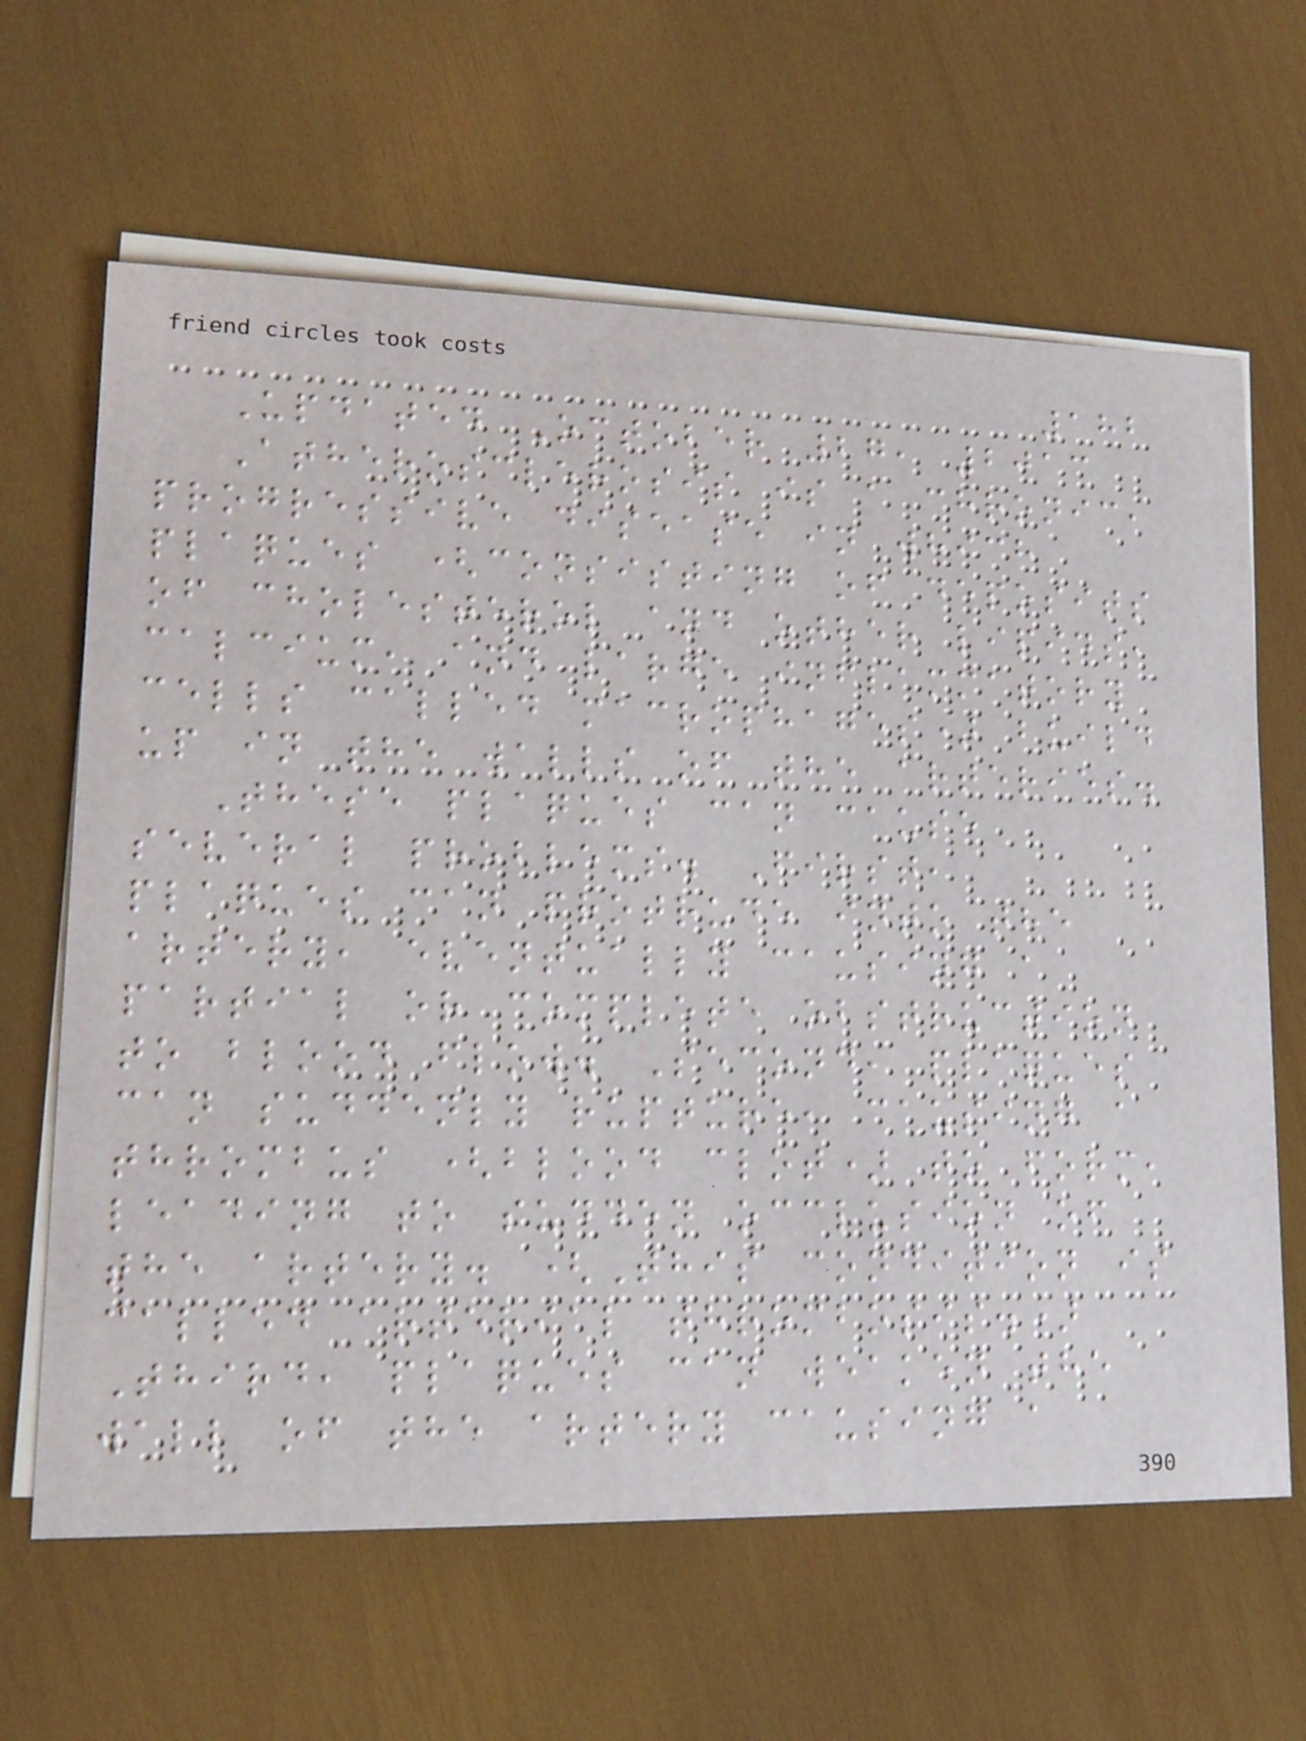182
Updated October 27, 2013
Atherosclerosis is a chronic,
progressive disease in which
plaques (consisting of deposits
of cholesterol and other lipids,
calcium, and large inflammatory
cells called macrophages) build
up in the walls of the arteries.
These plaques can cause
several problems. First,
plaques can protrude into the
artery, eventually causing a
partial or complete obstruction
to blood flow. Second, plaques
can suddenly rupture, causing a
thrombus (blood clot) to form,
leading to sudden occlusion of
the artery. (This condition is
called arterial thrombosis.)
Third, plaques can weaken the
wall of the artery causing a
